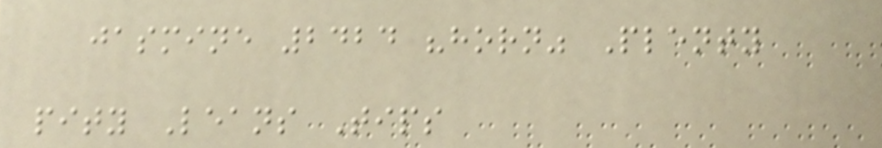jasmine 2424 "horn" Plenty
pity Leans Tips
